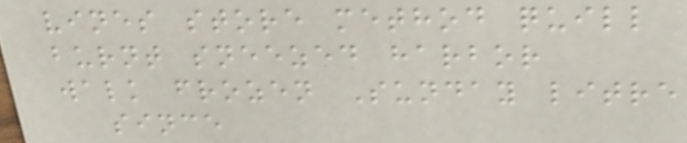vines store method quill
burnt sneezed harbor
walk frozen Sunday litre
since
